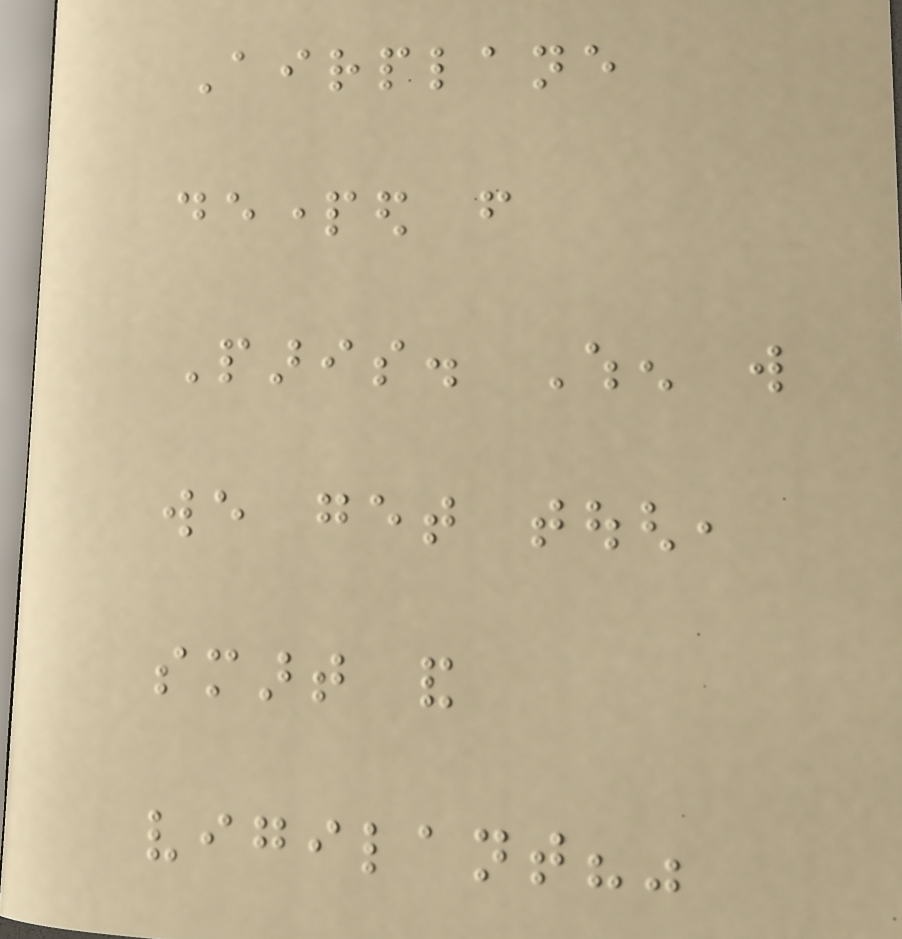Airplane
departed from
Paris. When will
we get tough,
smart and
vigilant?"
